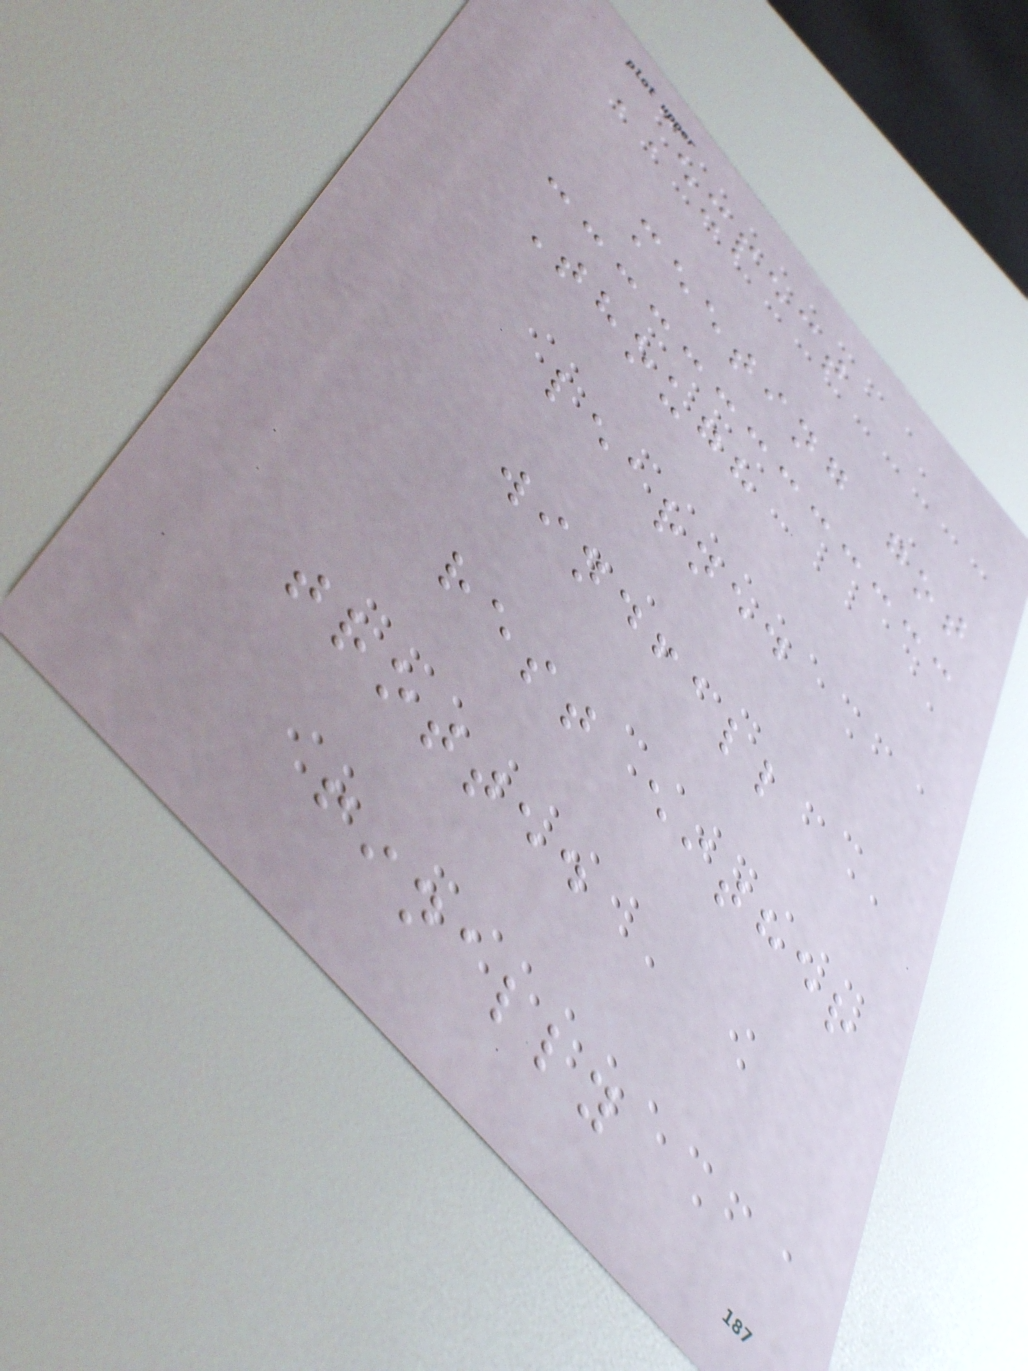EXPECT
meeting got
Though
learned
windfall
rest either
trotted
finally
